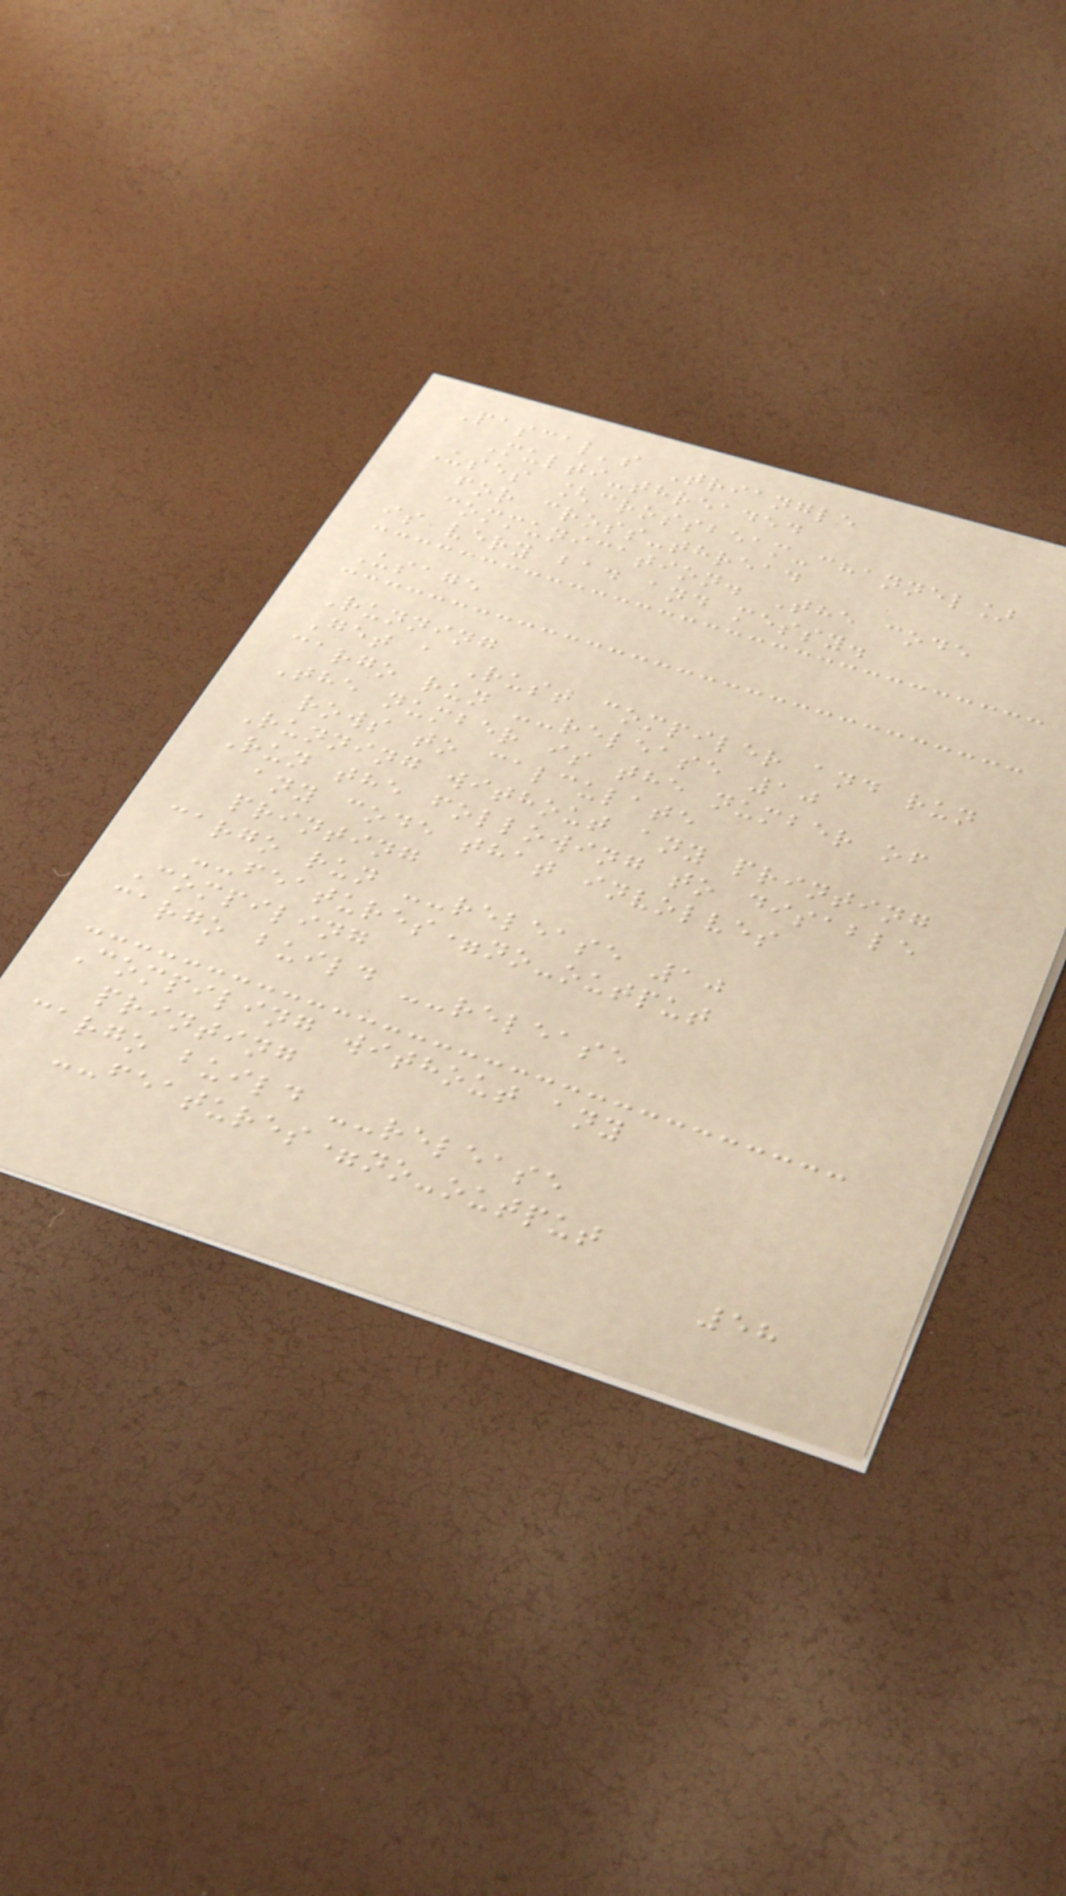Pascal's Triangle
Multi-threaded
Uses [crossbeam-channel]
for cross-thread
communication. The code
is very bad and messy.
Usage
Running
Get a Rust compiler and run
cargo run --release 10
The number is the number of
rows to calculate
Running without any printing
Run the following to disable
any code that involves
printing
cargo run --release 10
--features=no-output
Compiling
cargo build --release
Compiling without any
printing
cargo build --release
--features=no-output
58
